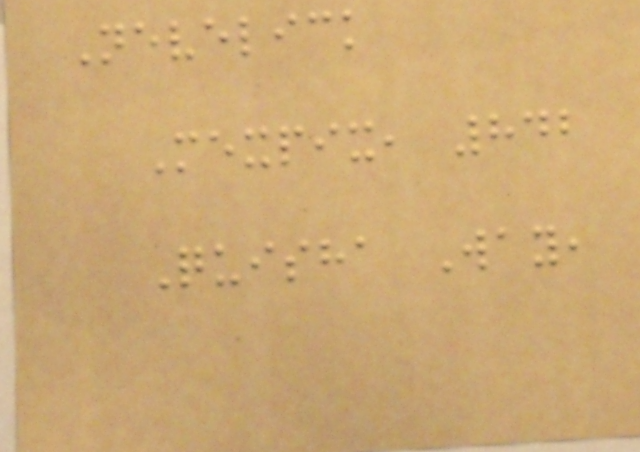Nevelick
Mexpix, 842
Quisha Way,
